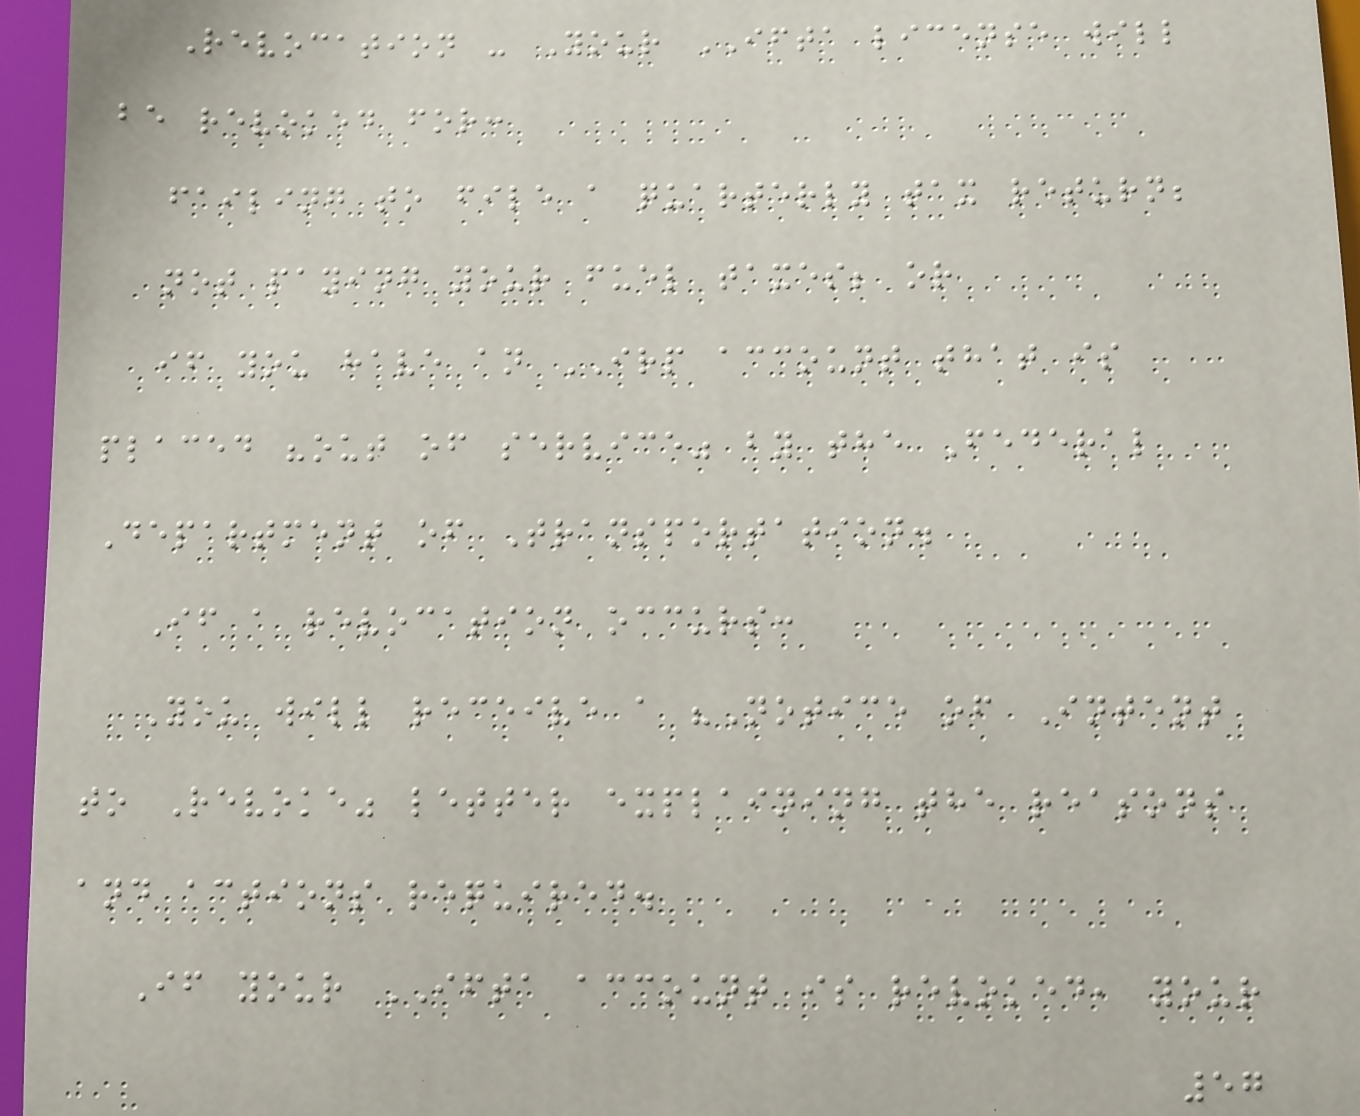Revocation - Your IFTA license will
be revoked for:
failing to file a quarterly tax return;
not paying your fuel taxes; or
if you have an IRP account that is
placed "out of service" by the Federal
Department of Transportation.
If a revocation occurs:
You will receive a "Notice of Intent
to Revoke" letter explaining the reasons
and actions required.
If your IFTA account is revoked, your
57
